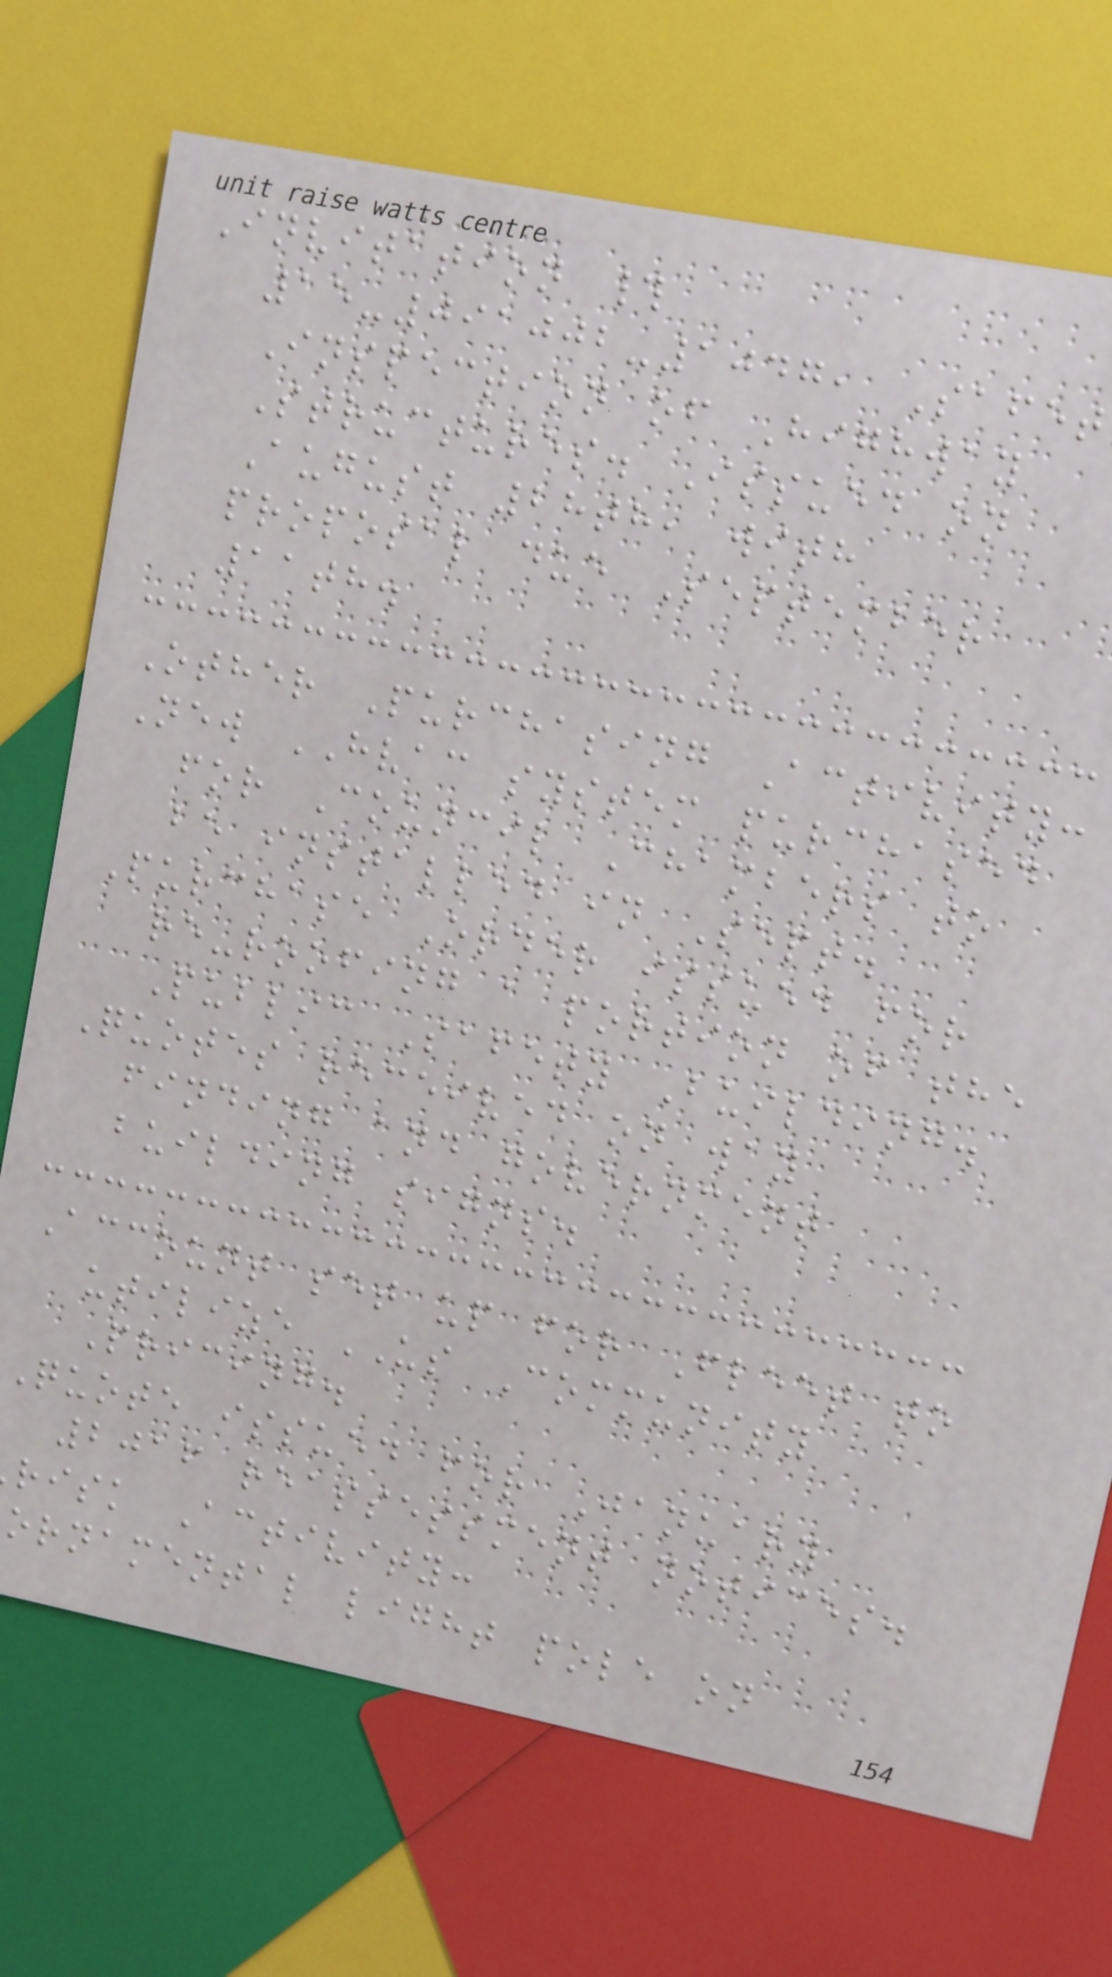Invitation #
15-091002-1047, Safet
Inspection of Highway
Structures. Issued on
August 28th, with
proposal due September
11th.
Other Purchasing Activity:
New HVAC system purchased
for Council Chambers to
be installed in Sept.
Purchase Order issued for
re-roofing a portion of the
Public Safety Building.
Quotes received on way
finding and government
building signs.
Account set up for Fleet to
utilize US Community
Pricing.
Quote issued for January
2016 reassessment notices.
risk Activity:
ornamental light pole on
